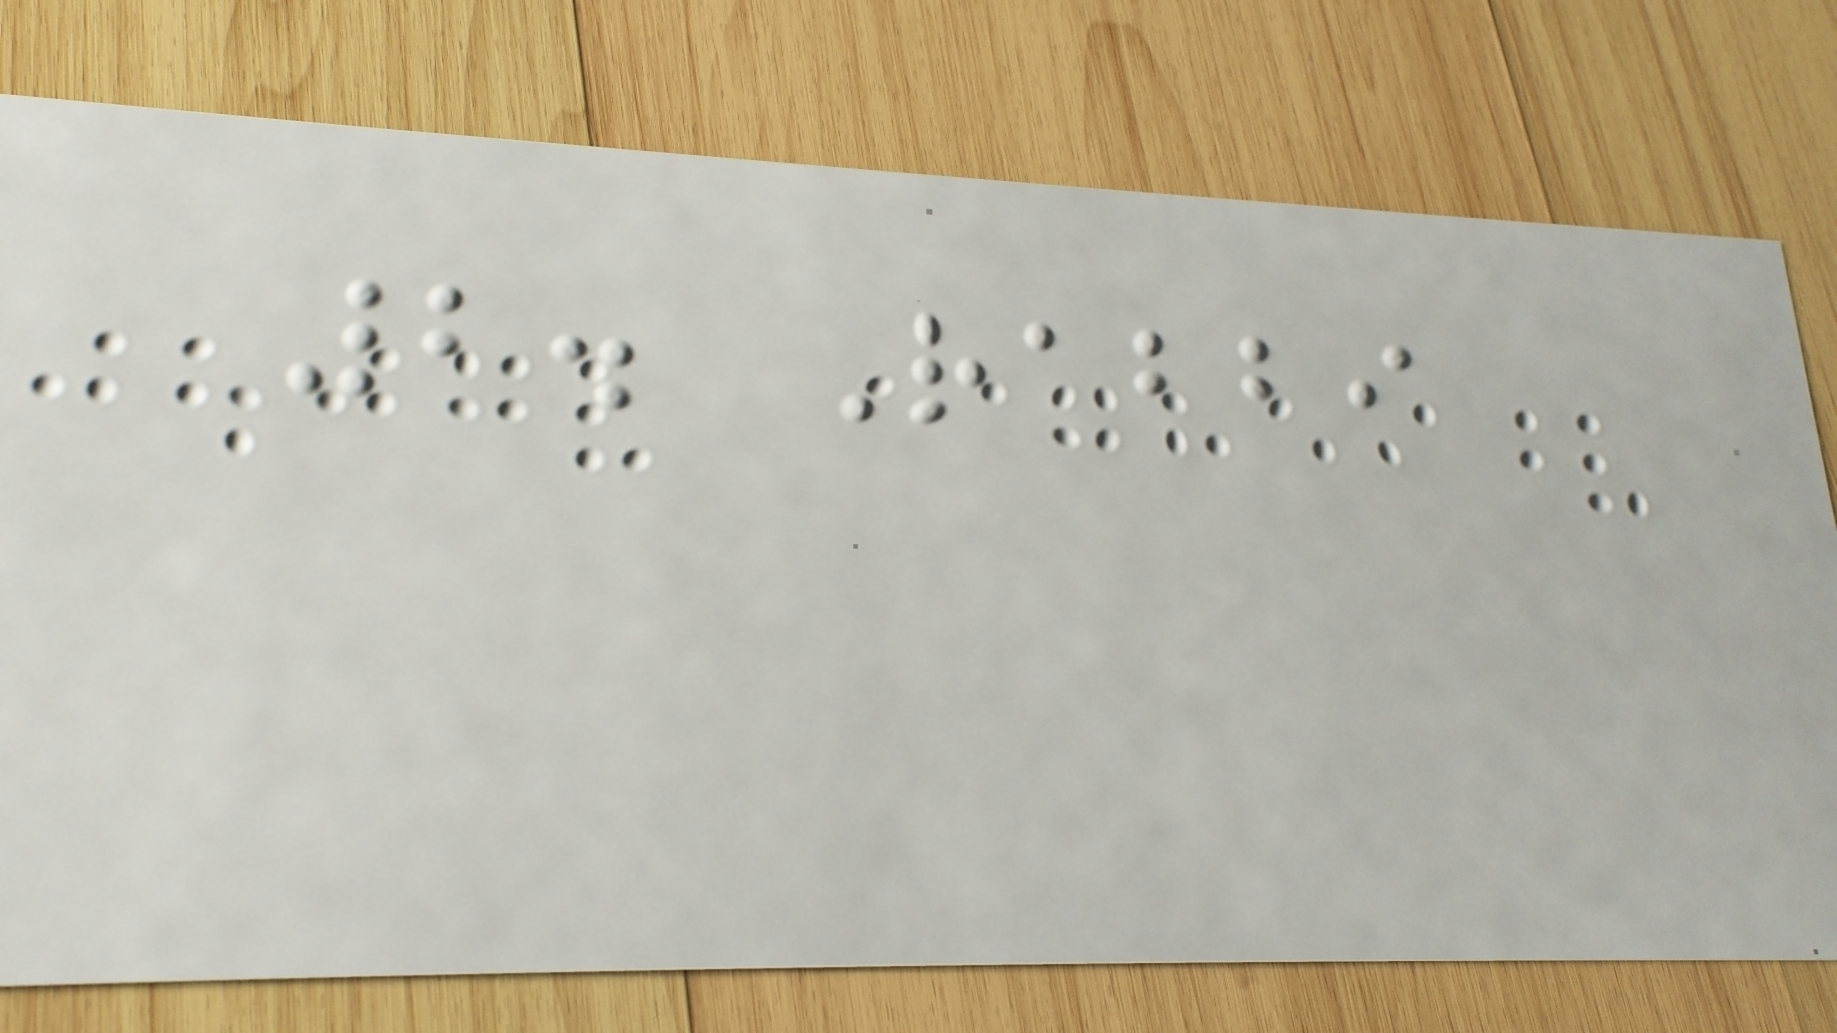2. Rabbi
